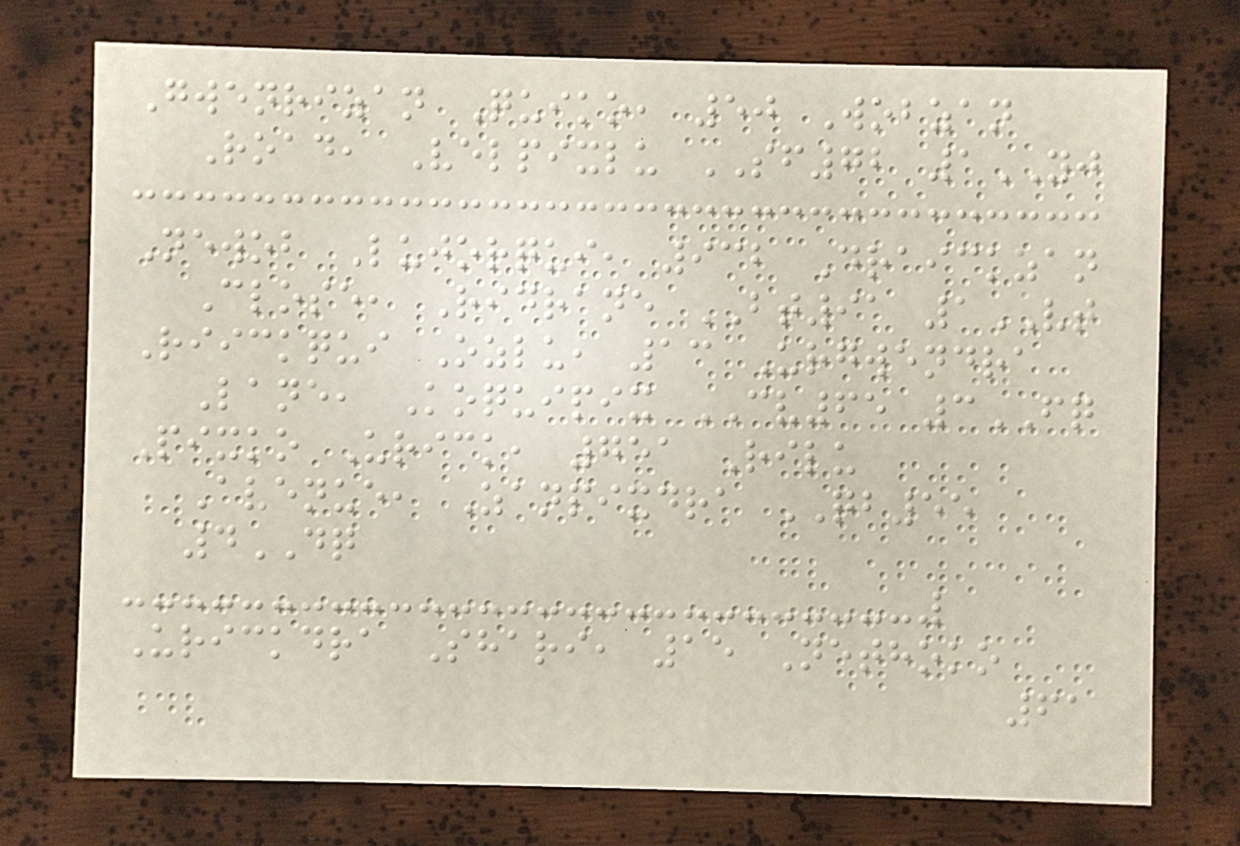Gwenrizan Quiko, 50 Wobzan
Road, Velpixlu SF72 1YJ
Newob Lujorqui, 932 Draickzan
Close, Ridrane BT91 1VT
Riickqui Ozlu, 13 Urgwendra
Lane, Koquipix CV65 3FQ
Pixko Urick, 751 Rilu
Avenue, Zanpixdra QB55
4DQ
Urickdra Shari, 15 Nethoko
61
